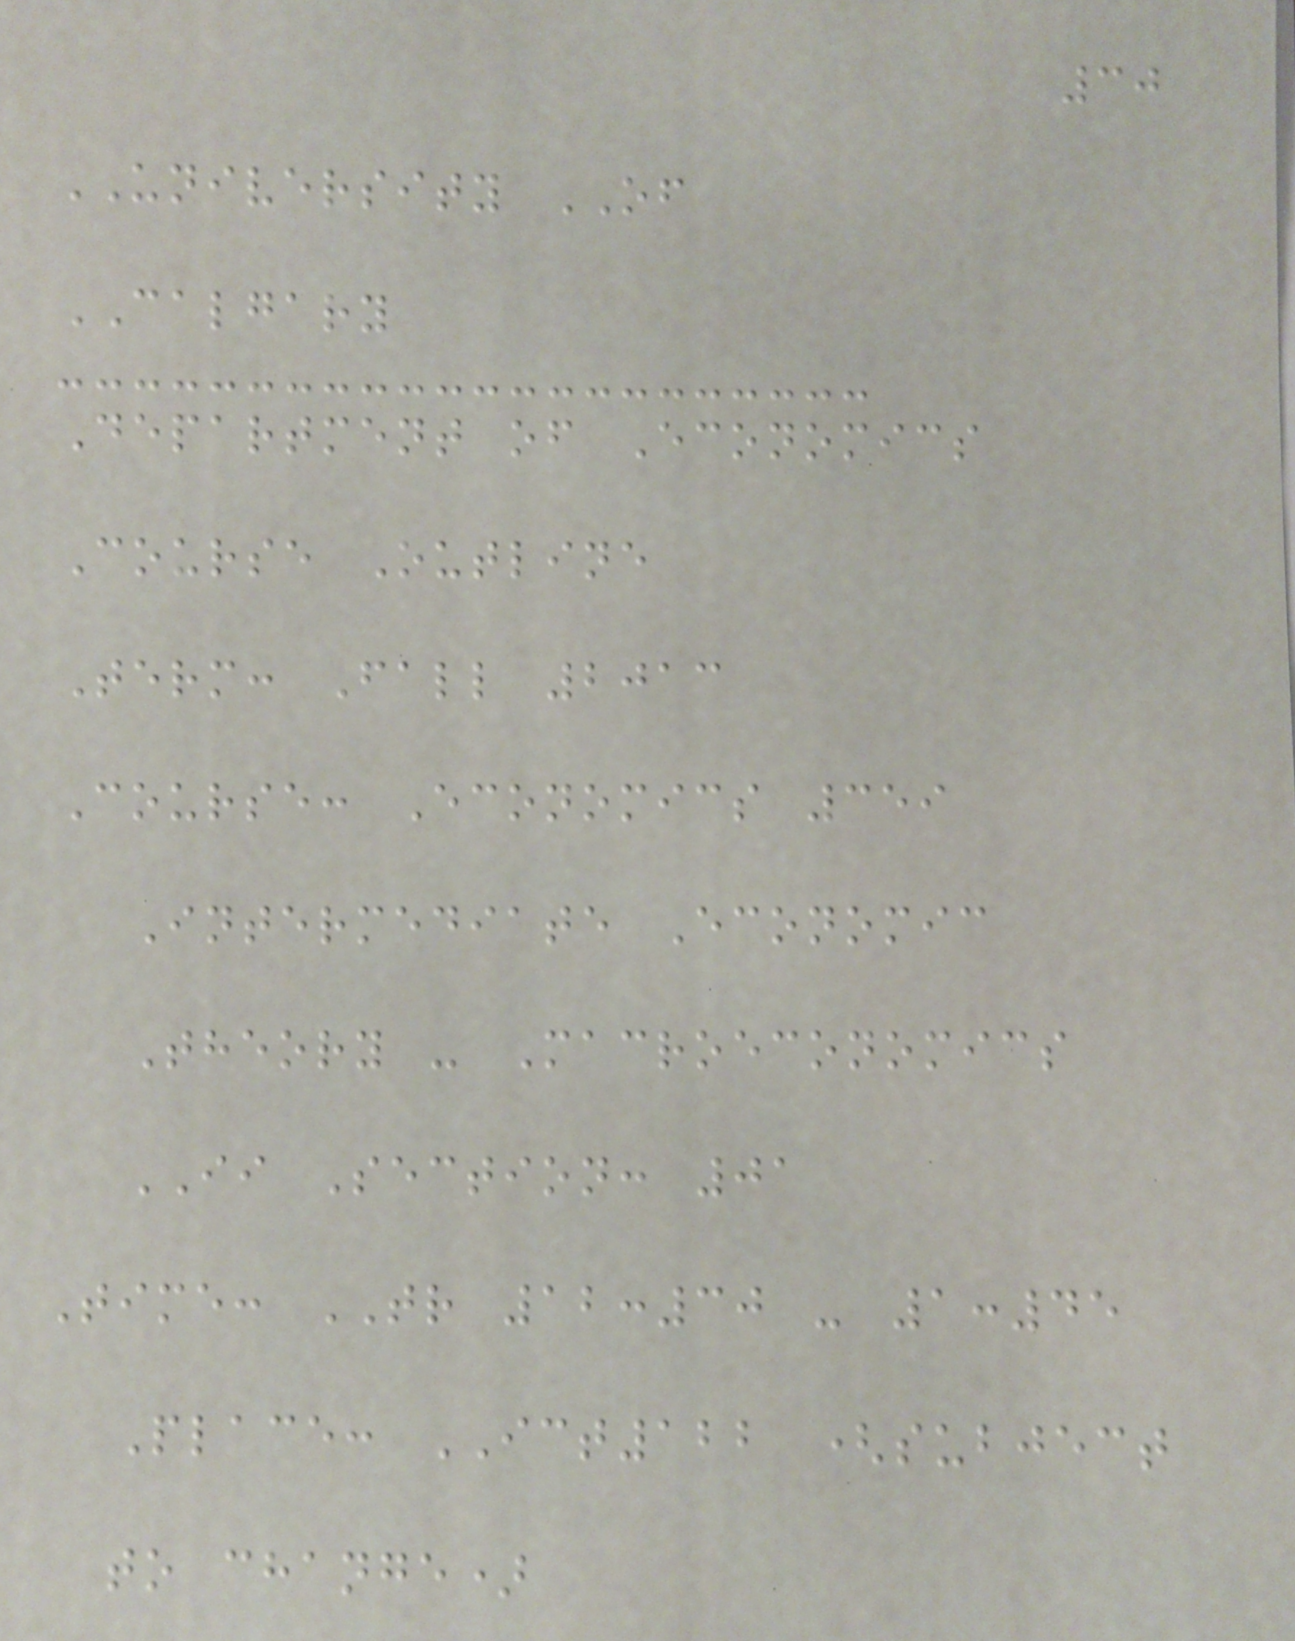30
UNIVERSITY OF
CALGARY
Department of Economics
Course Outline
Term: Fall 2013
Course: Economics 359
Intermediate Economic
Theory - Macroeconomics
II Section: 01
Time: TR 12:30 - 1:45
Place: ICT122 (subject
to change)
